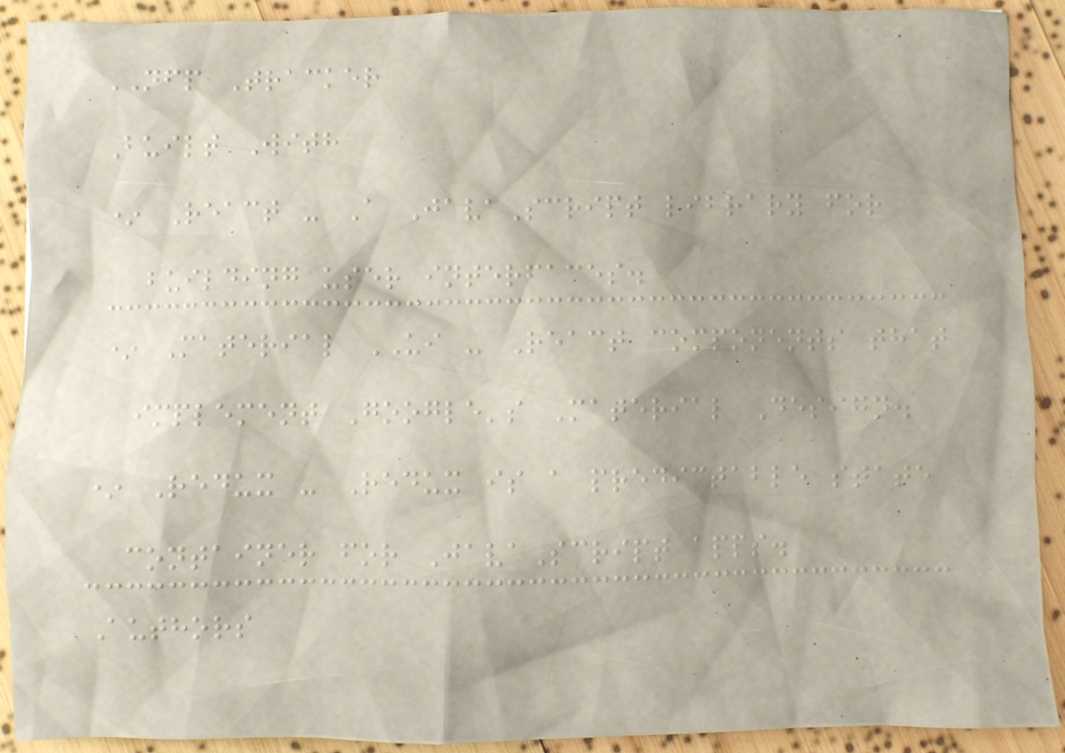NFP Tracker
Built With
* React - A JavaScript library for
building user interfaces.
* Material UI - React components that
implement Google's Material Design.
* Redux - Redux is a predictable state
container for JavaScript apps.
Authors
